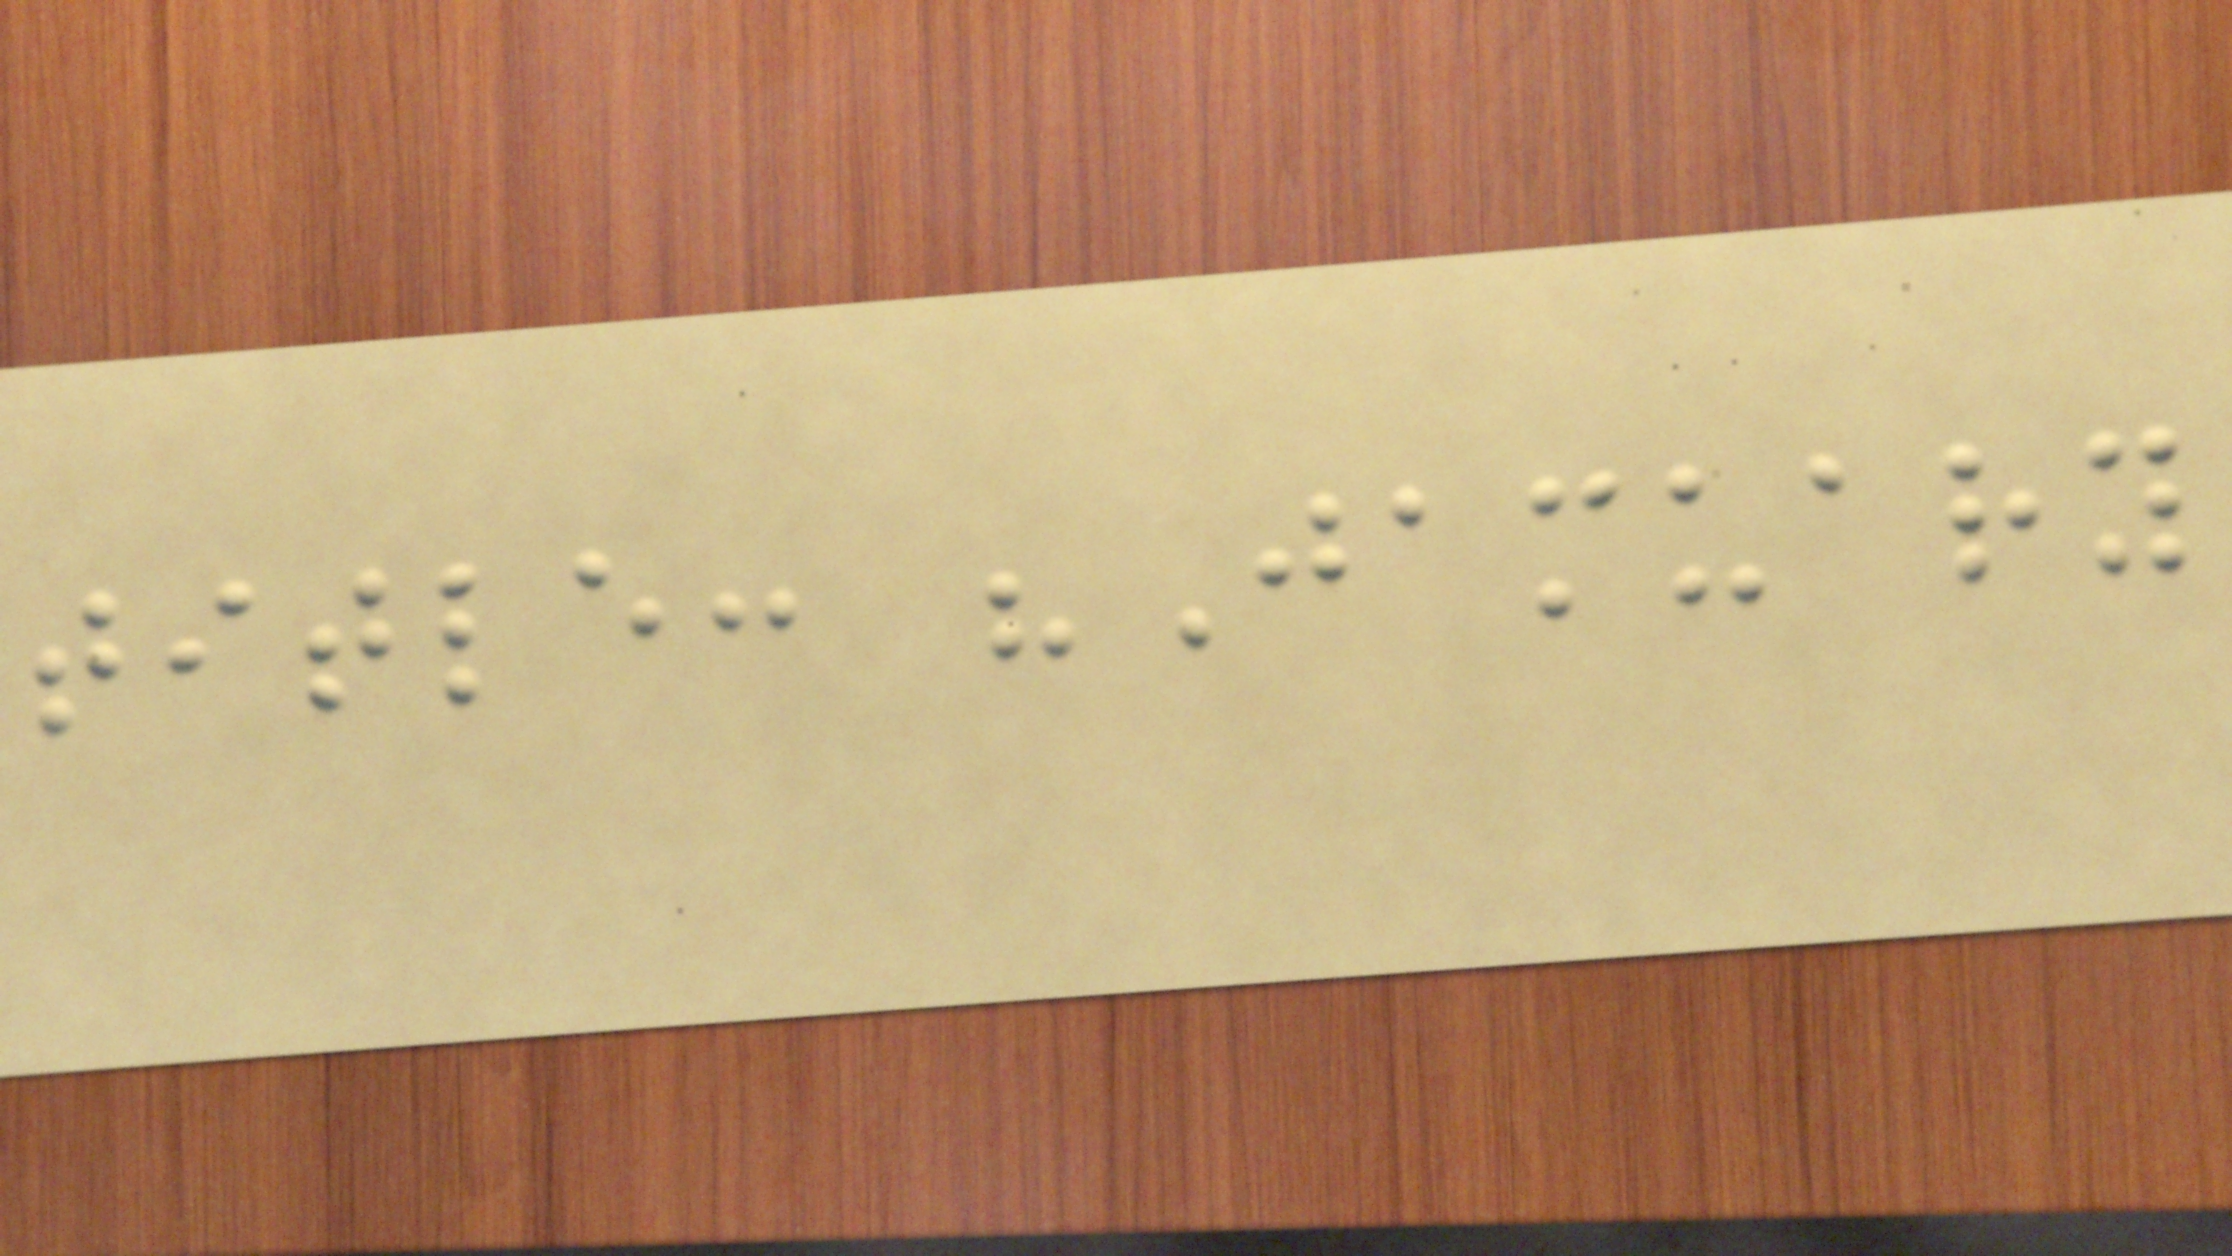title: "Jamuary
